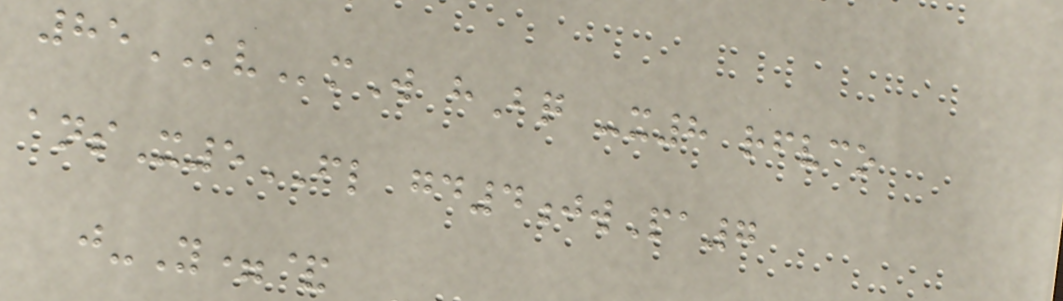85KVmW hBq -x8 rfvco
ansX5FL gd4jwPa7
j-Y=&
